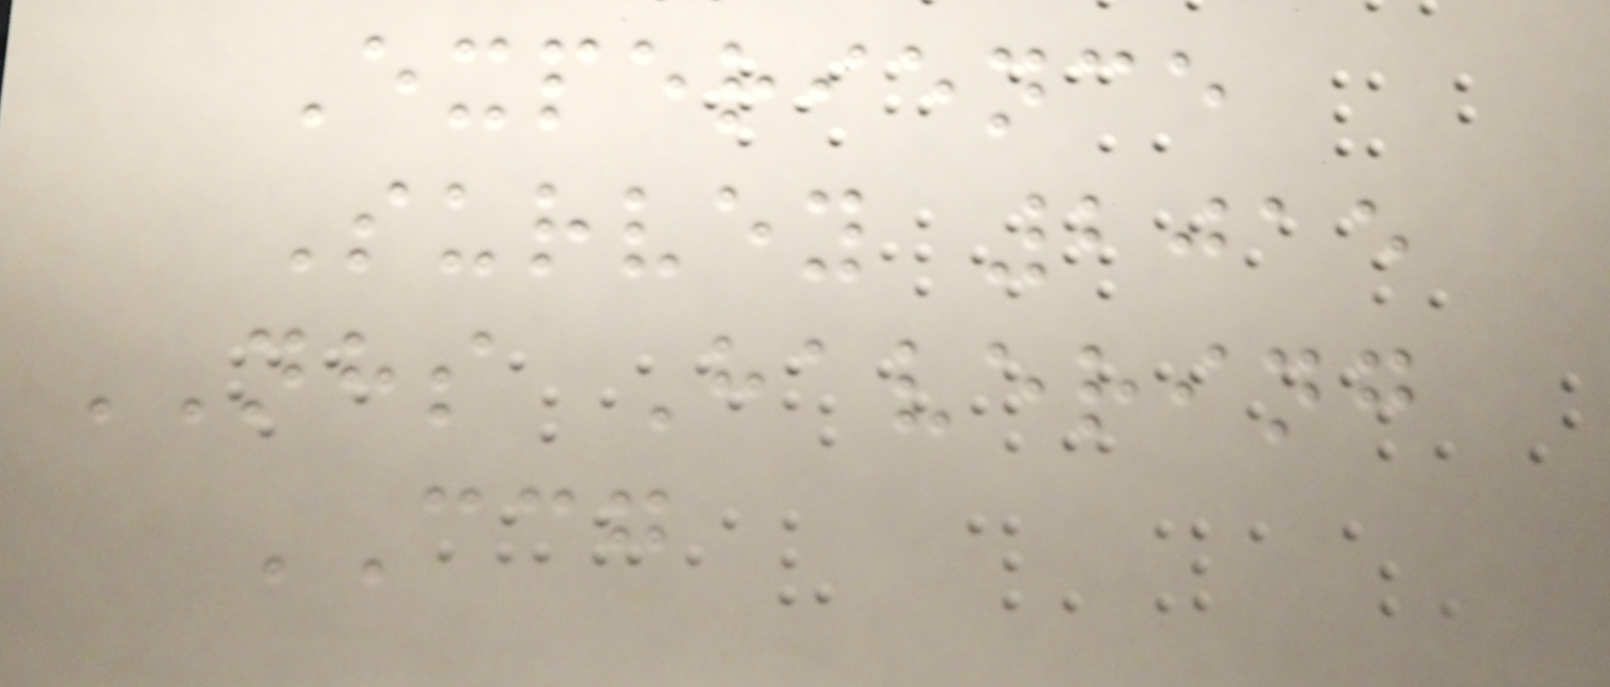Experience
Survey 2015
NHS Havering
CCG
